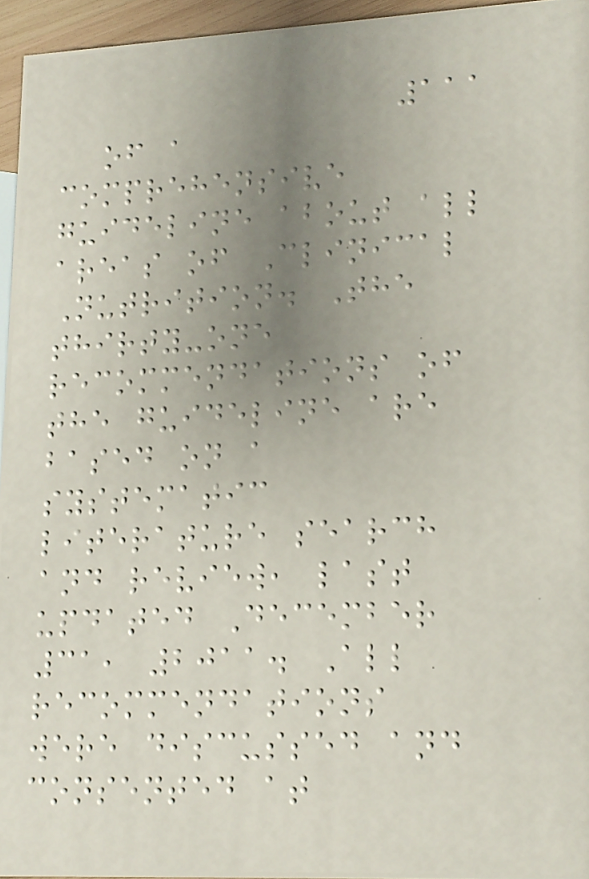111
of a
comprehensive
guideline about all
areas of Clinical
Nutrition. The
thirty-one
recommendations of
the guideline are
based on a
systematic
literature search
and review, last
updated December
31, 2011. All
recommendations
were discussed and
consented at
